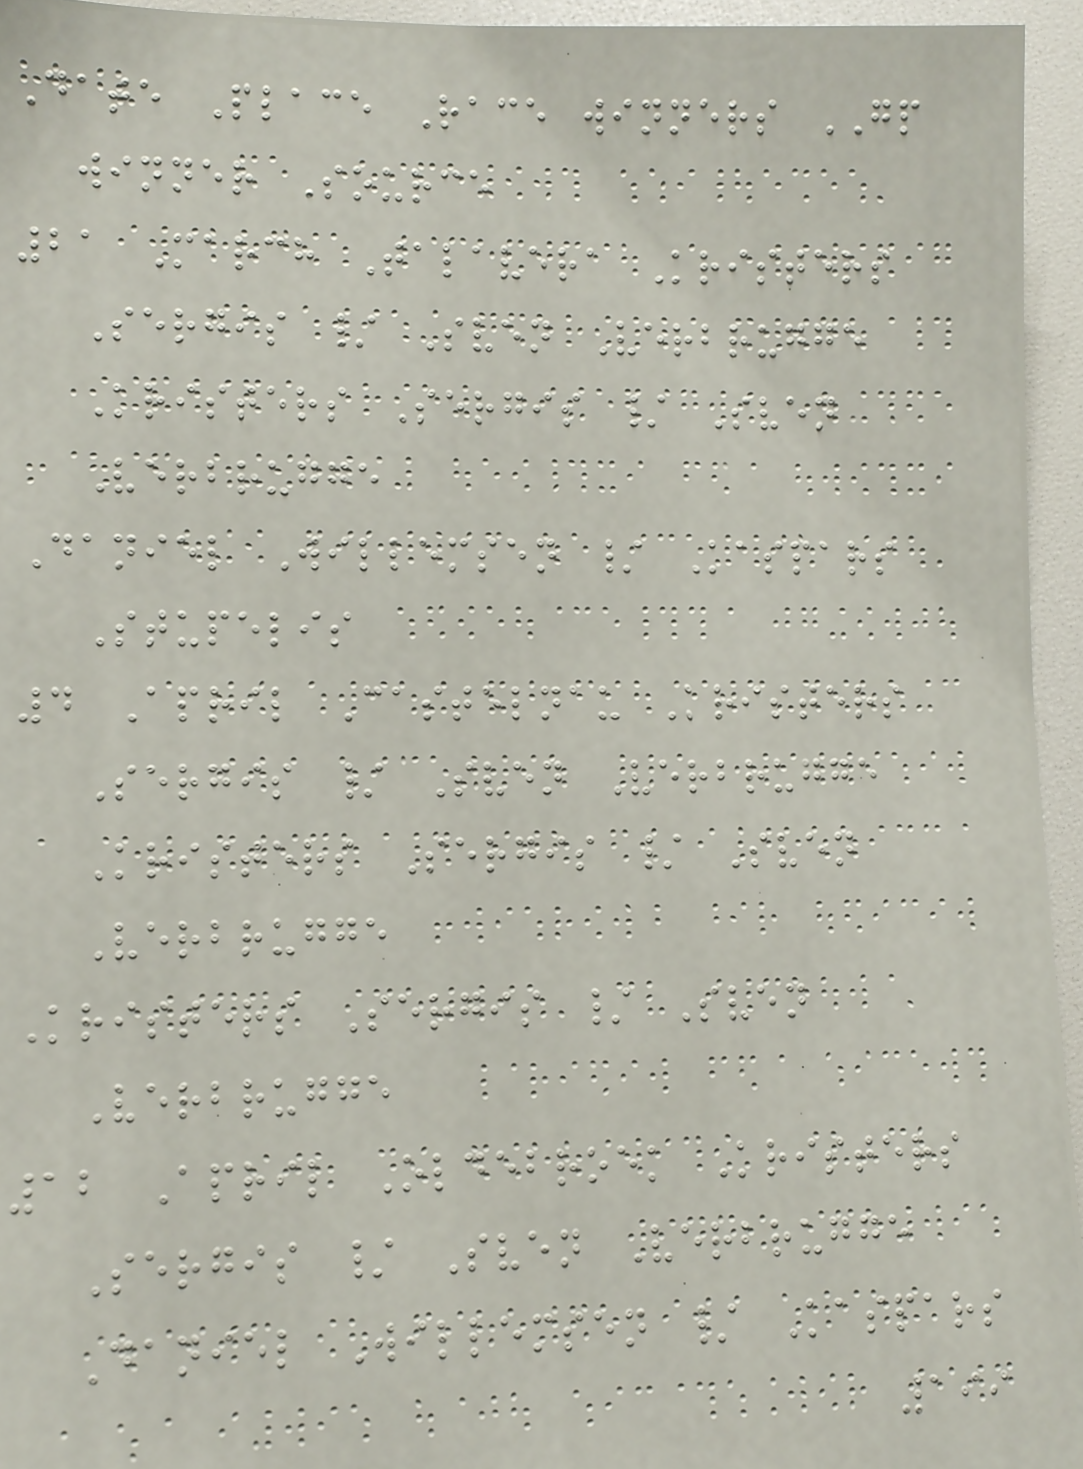Date Place Race winners GP
winner Source
21 March Talavera Kristers
Sergis / Sven Verbrugge
Kristers Sergis / Sven
Verbrugge
Daniel Willemsen / Kaspars
Stupelis
4 April Castelnau Kristers
Sergis / Sven Verbrugge
Kristers Sergis / Sven
Verbrugge
Kristers Sergis / Sven
Verbrugge
12 April Oldebroek Kristers
Sergis / Sven Verbrugge
Daniel Willemsen / Kaspars
199
